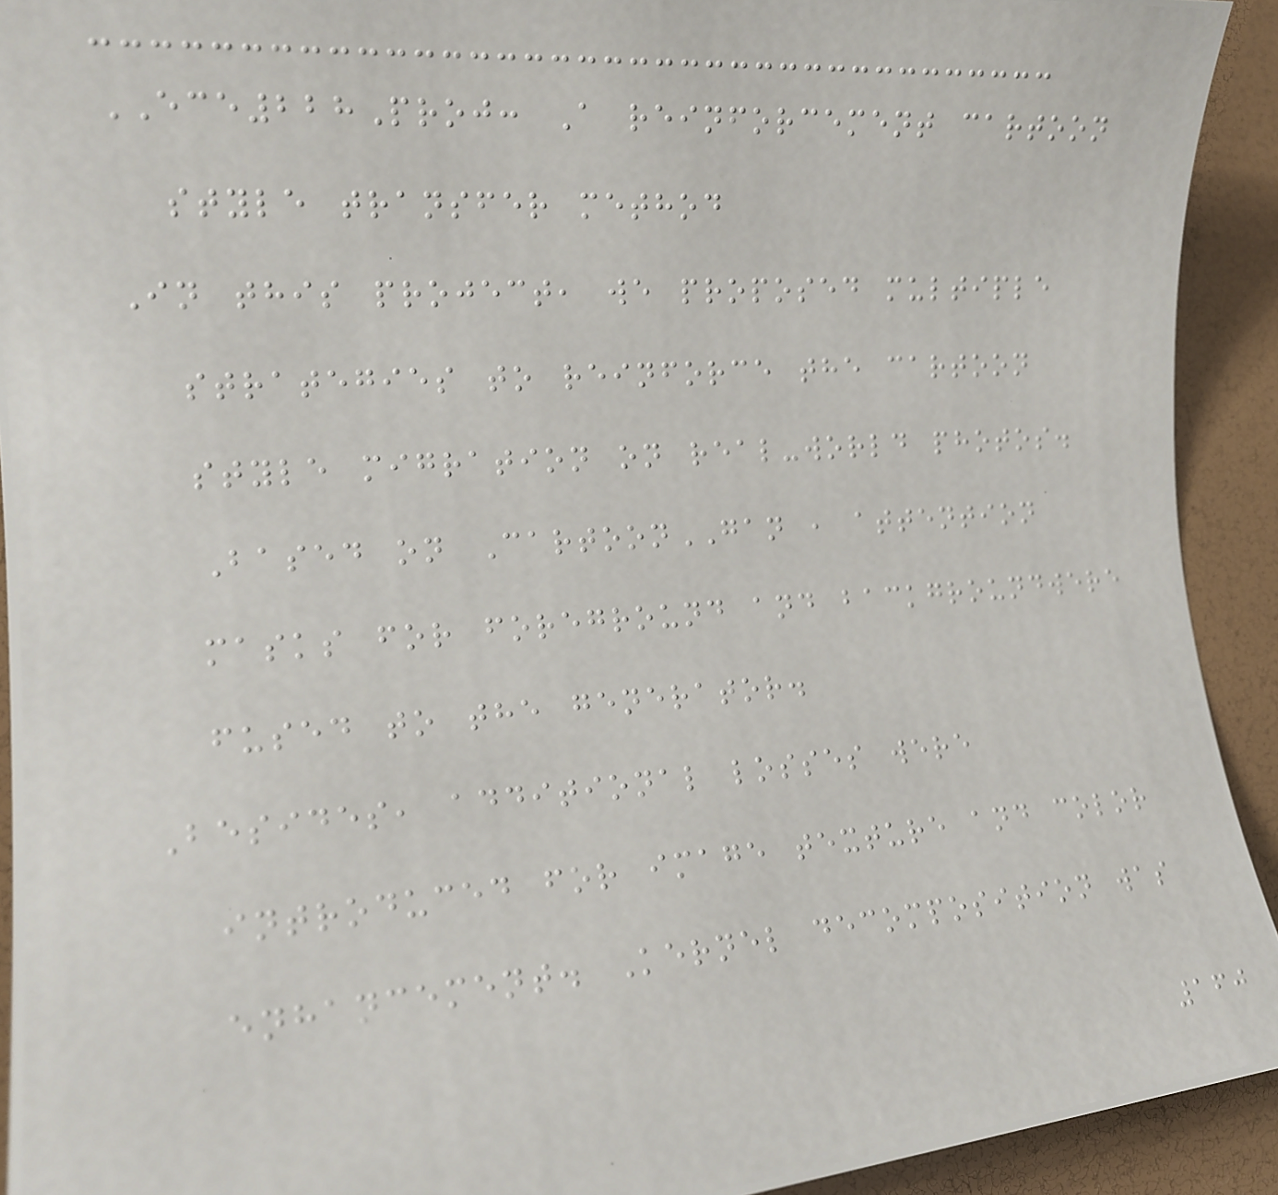ECE228Proj: A reinforcement cartoon
style transfer method
In this project, we proposed multiple
strategies to reinforce the cartoon
style migration on real-world photos.
Based on CartoonGAN , attention
masks for foreground and backgroundwere
fused to the generator.
Besides, additional losses were
introduced for image texture and color
enhancement. Kernel decomposition was
160
